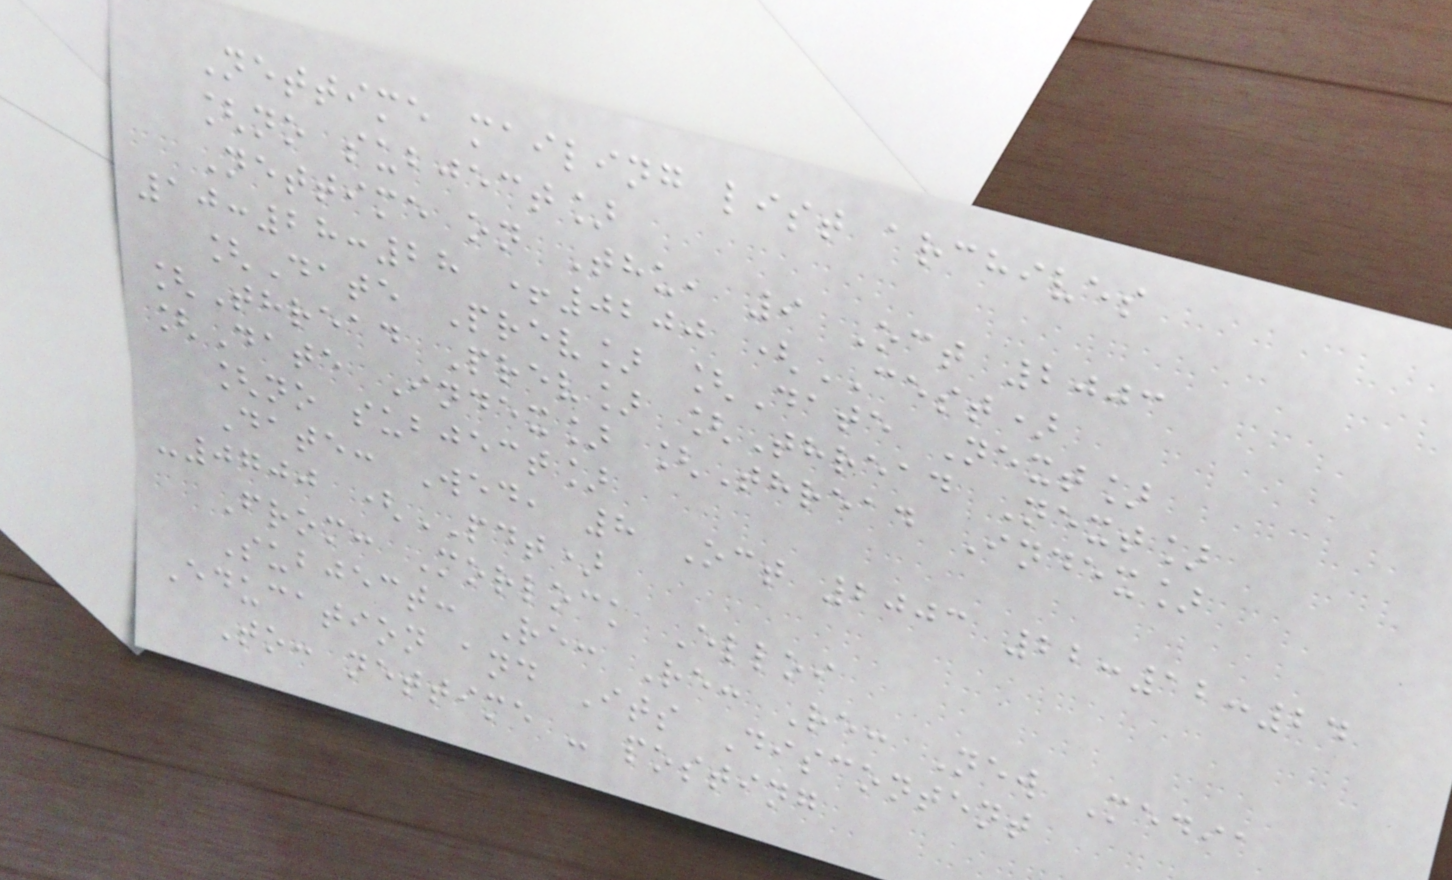Nettime mailing list archives
[no subject]
Nettime on Thu, 9 Oct 2003
10:28:28 +0200 (CEST)
[Date Prev] [Date Next]
[Thread Prev] [Thread Next]
[Date Index] [Thread Index]
[no subject]
Date: Wed, 8 Oct 2003 22:12:24
-0700 (PDT)
From: Morlock Elloi
Subject: Re: Re: Re: New Media
Education and Its Discontent
To: nettime - posting
